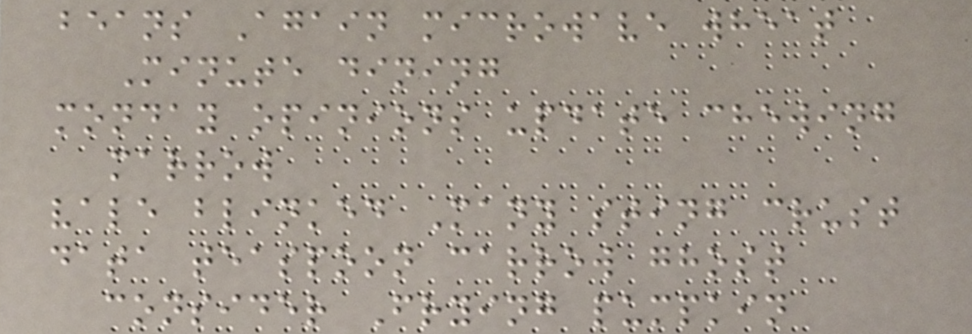beans Again microwave wheat
Minute dining
monday opinions update chewing
marrow
vale blinked Many sting crust
data teaspoon carrow ghost
consider Frying pumpkin
